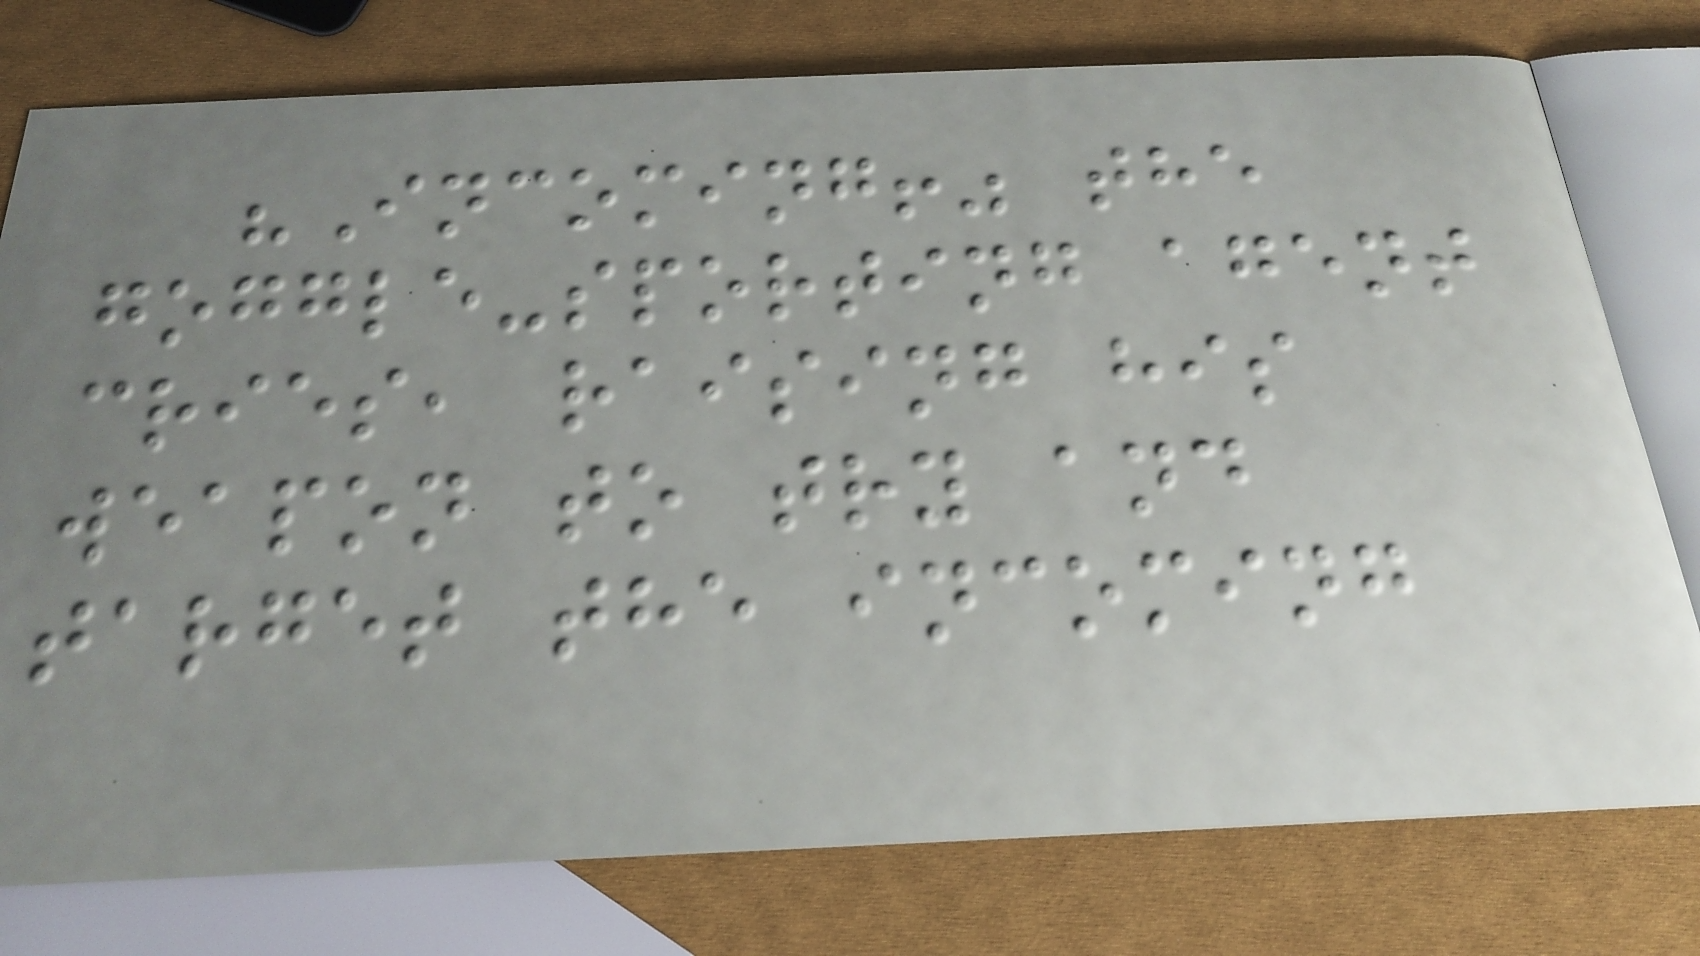"Incoming!" the
goggle-sporting agent
cries, raising his
weapon to try and
target the incoming
